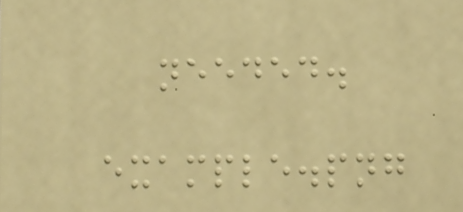needed.
example.png
